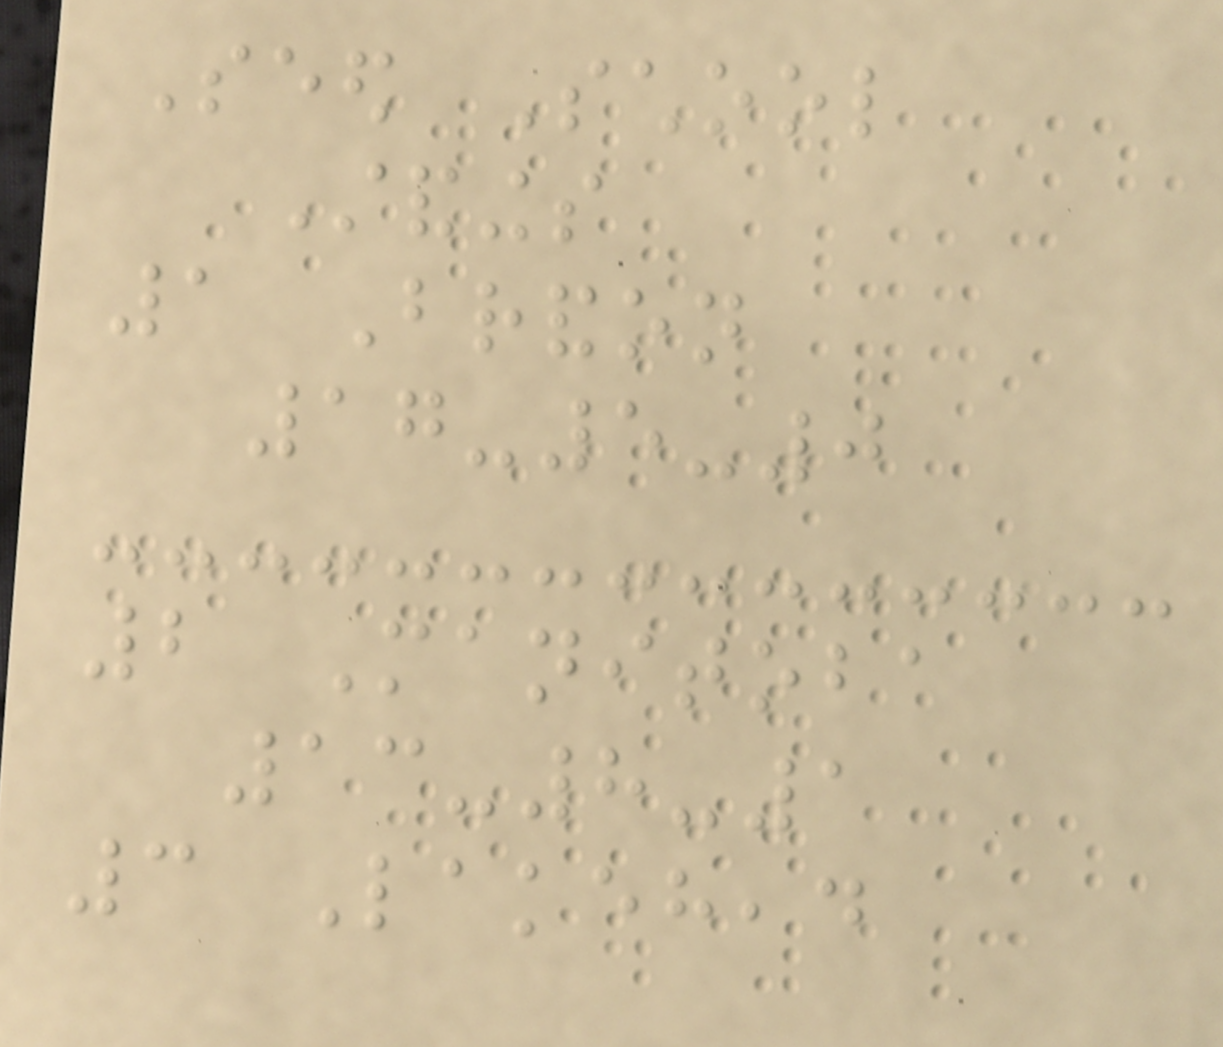Seed School
Standings
1 Brandon
17-5-0
2 Manitoba
13-8-1
3 Lakehead
